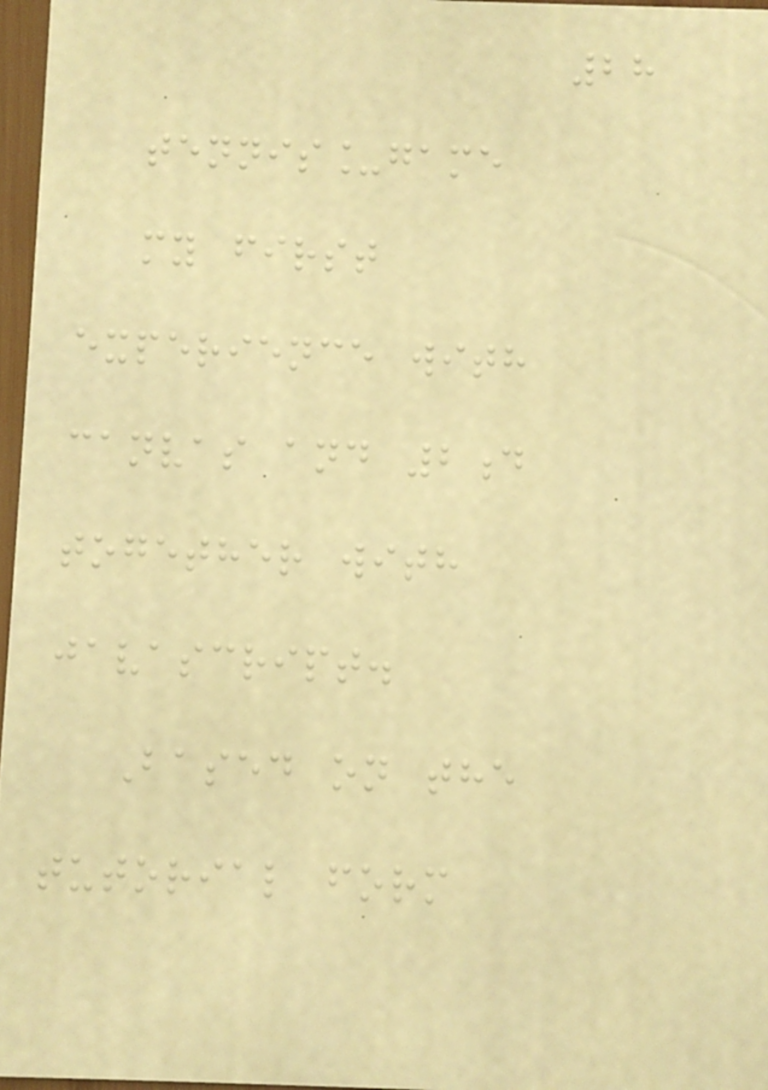28
tennis_game
my first
experience with
canvas and 2d
together with
javascript.
Based on the
tutorial form
